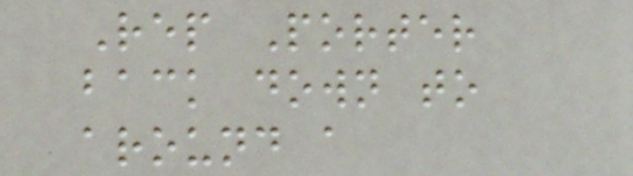Rep Porter
back down to
around a
